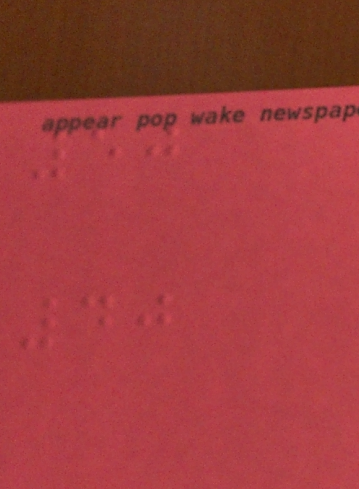50
40
